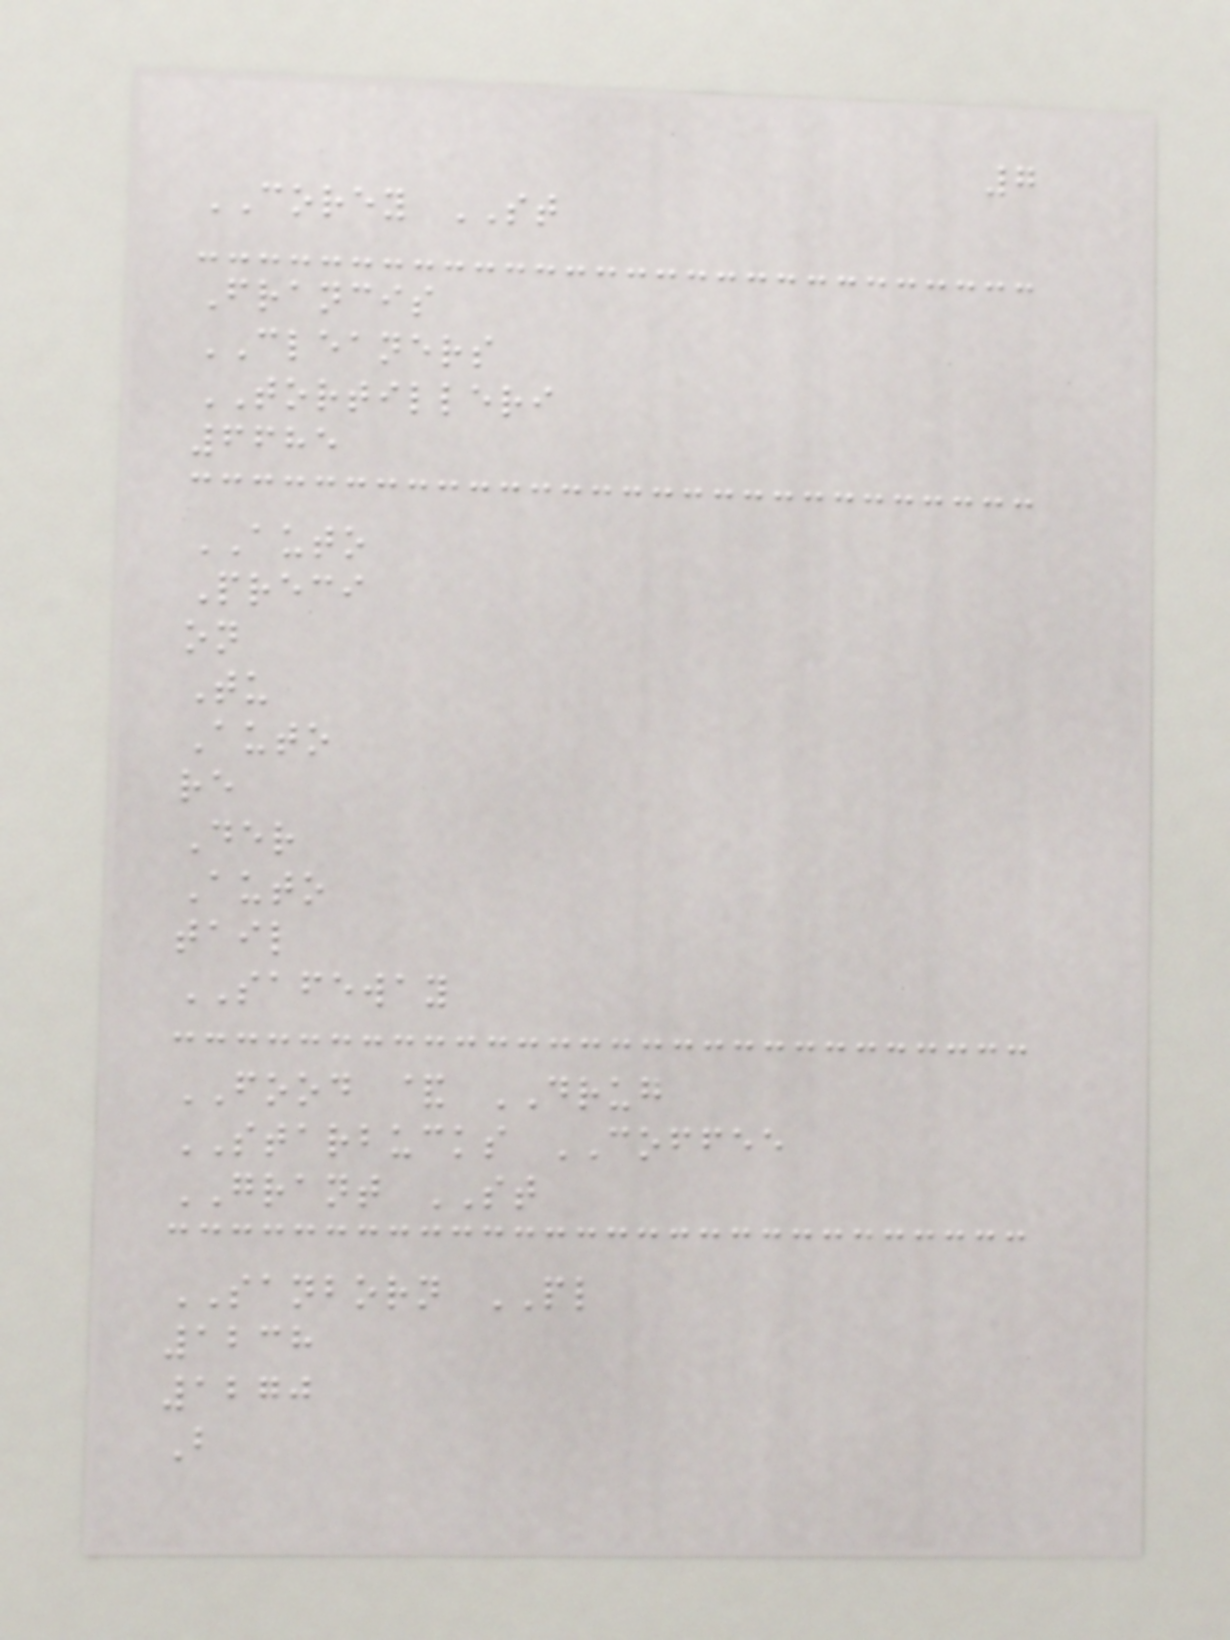7
COREY ST
Francis
CLEANERS
TORTILLERI
6685
AUTO
Preci
on
Tu
Auto
re
Der
Auto
tail
SAFEWAY
FOOD & DRUG
STARBUCKS COFFEE
GRANT ST
SANBORN PL
1238
1270
B
